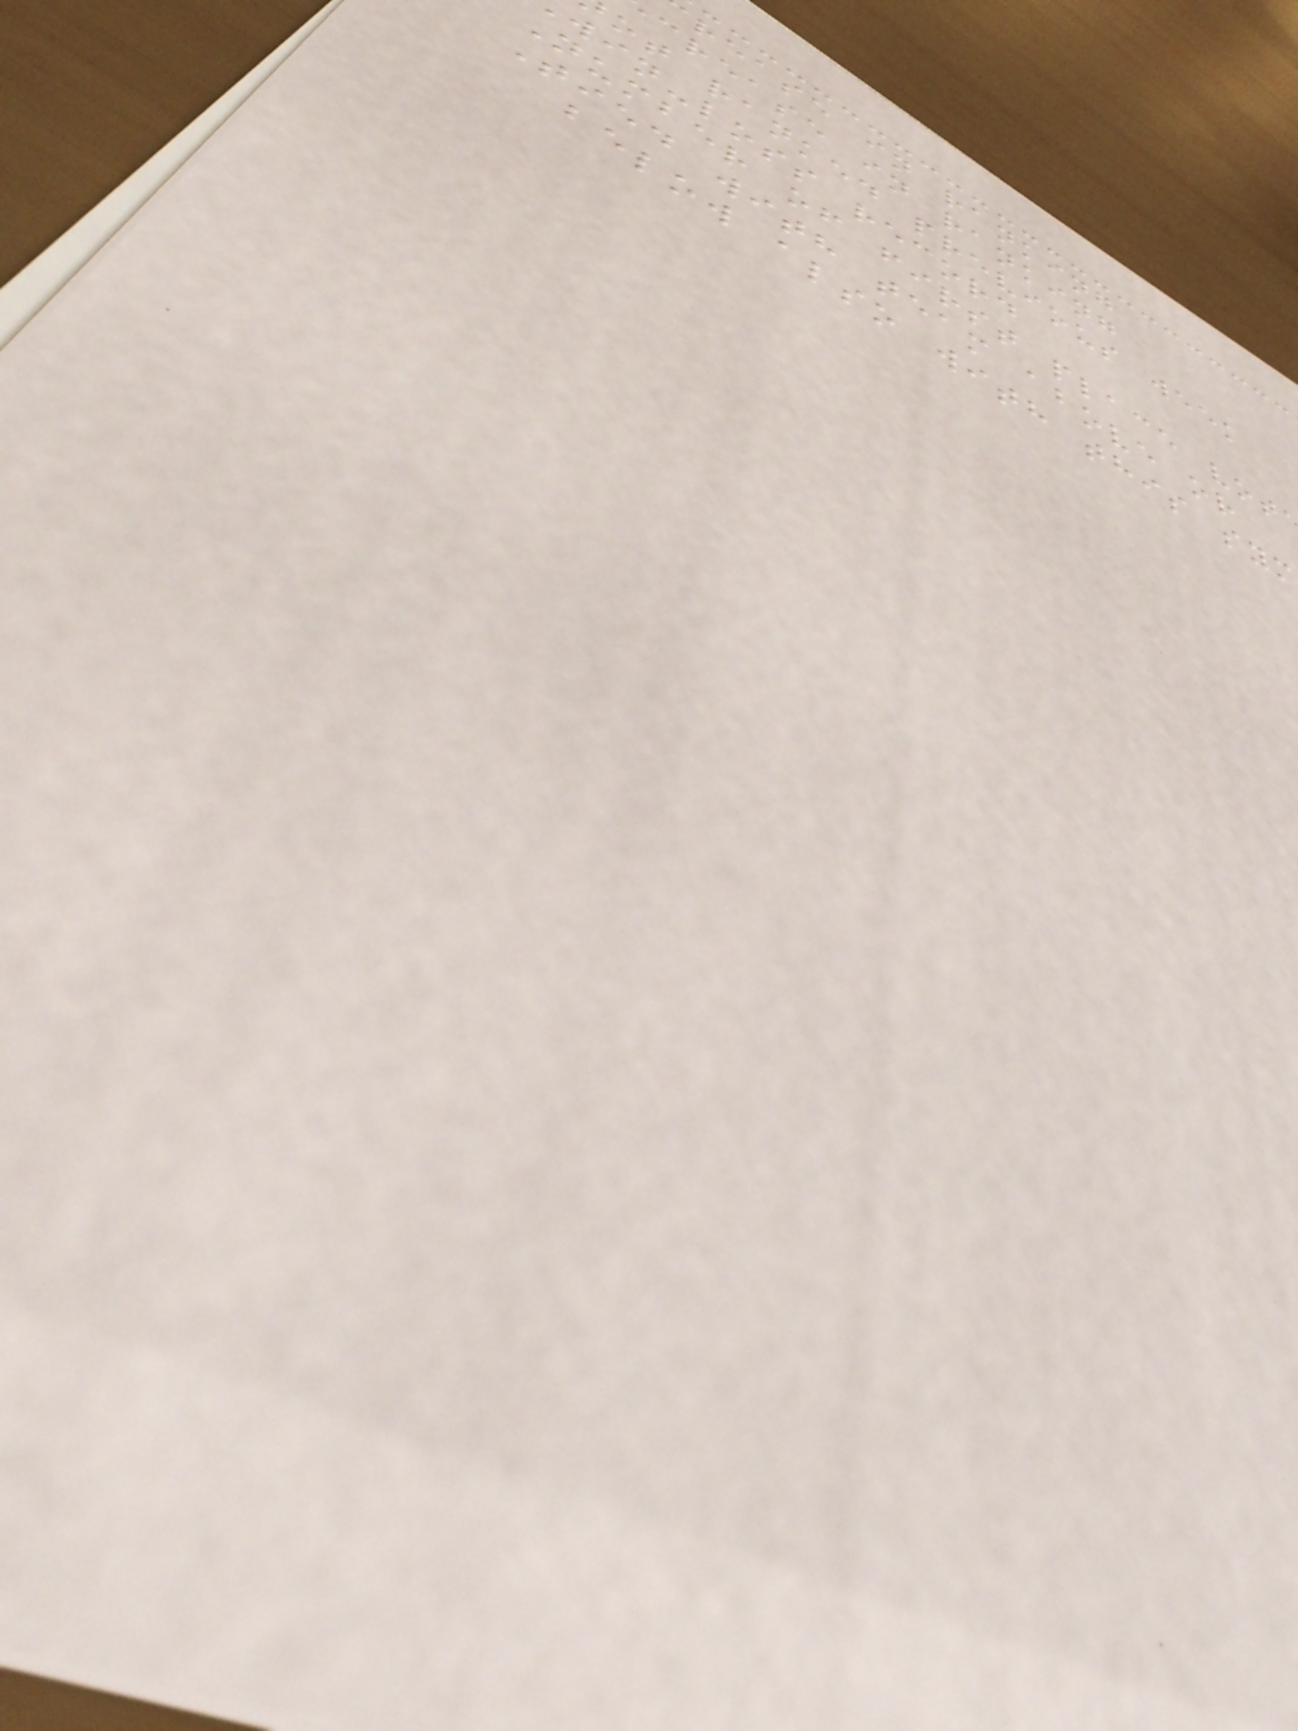rease in ranking
crease in ranking
ot ranked previous week
win-loss record
Number of first place vot
Tied with team above or
below also with this sym
